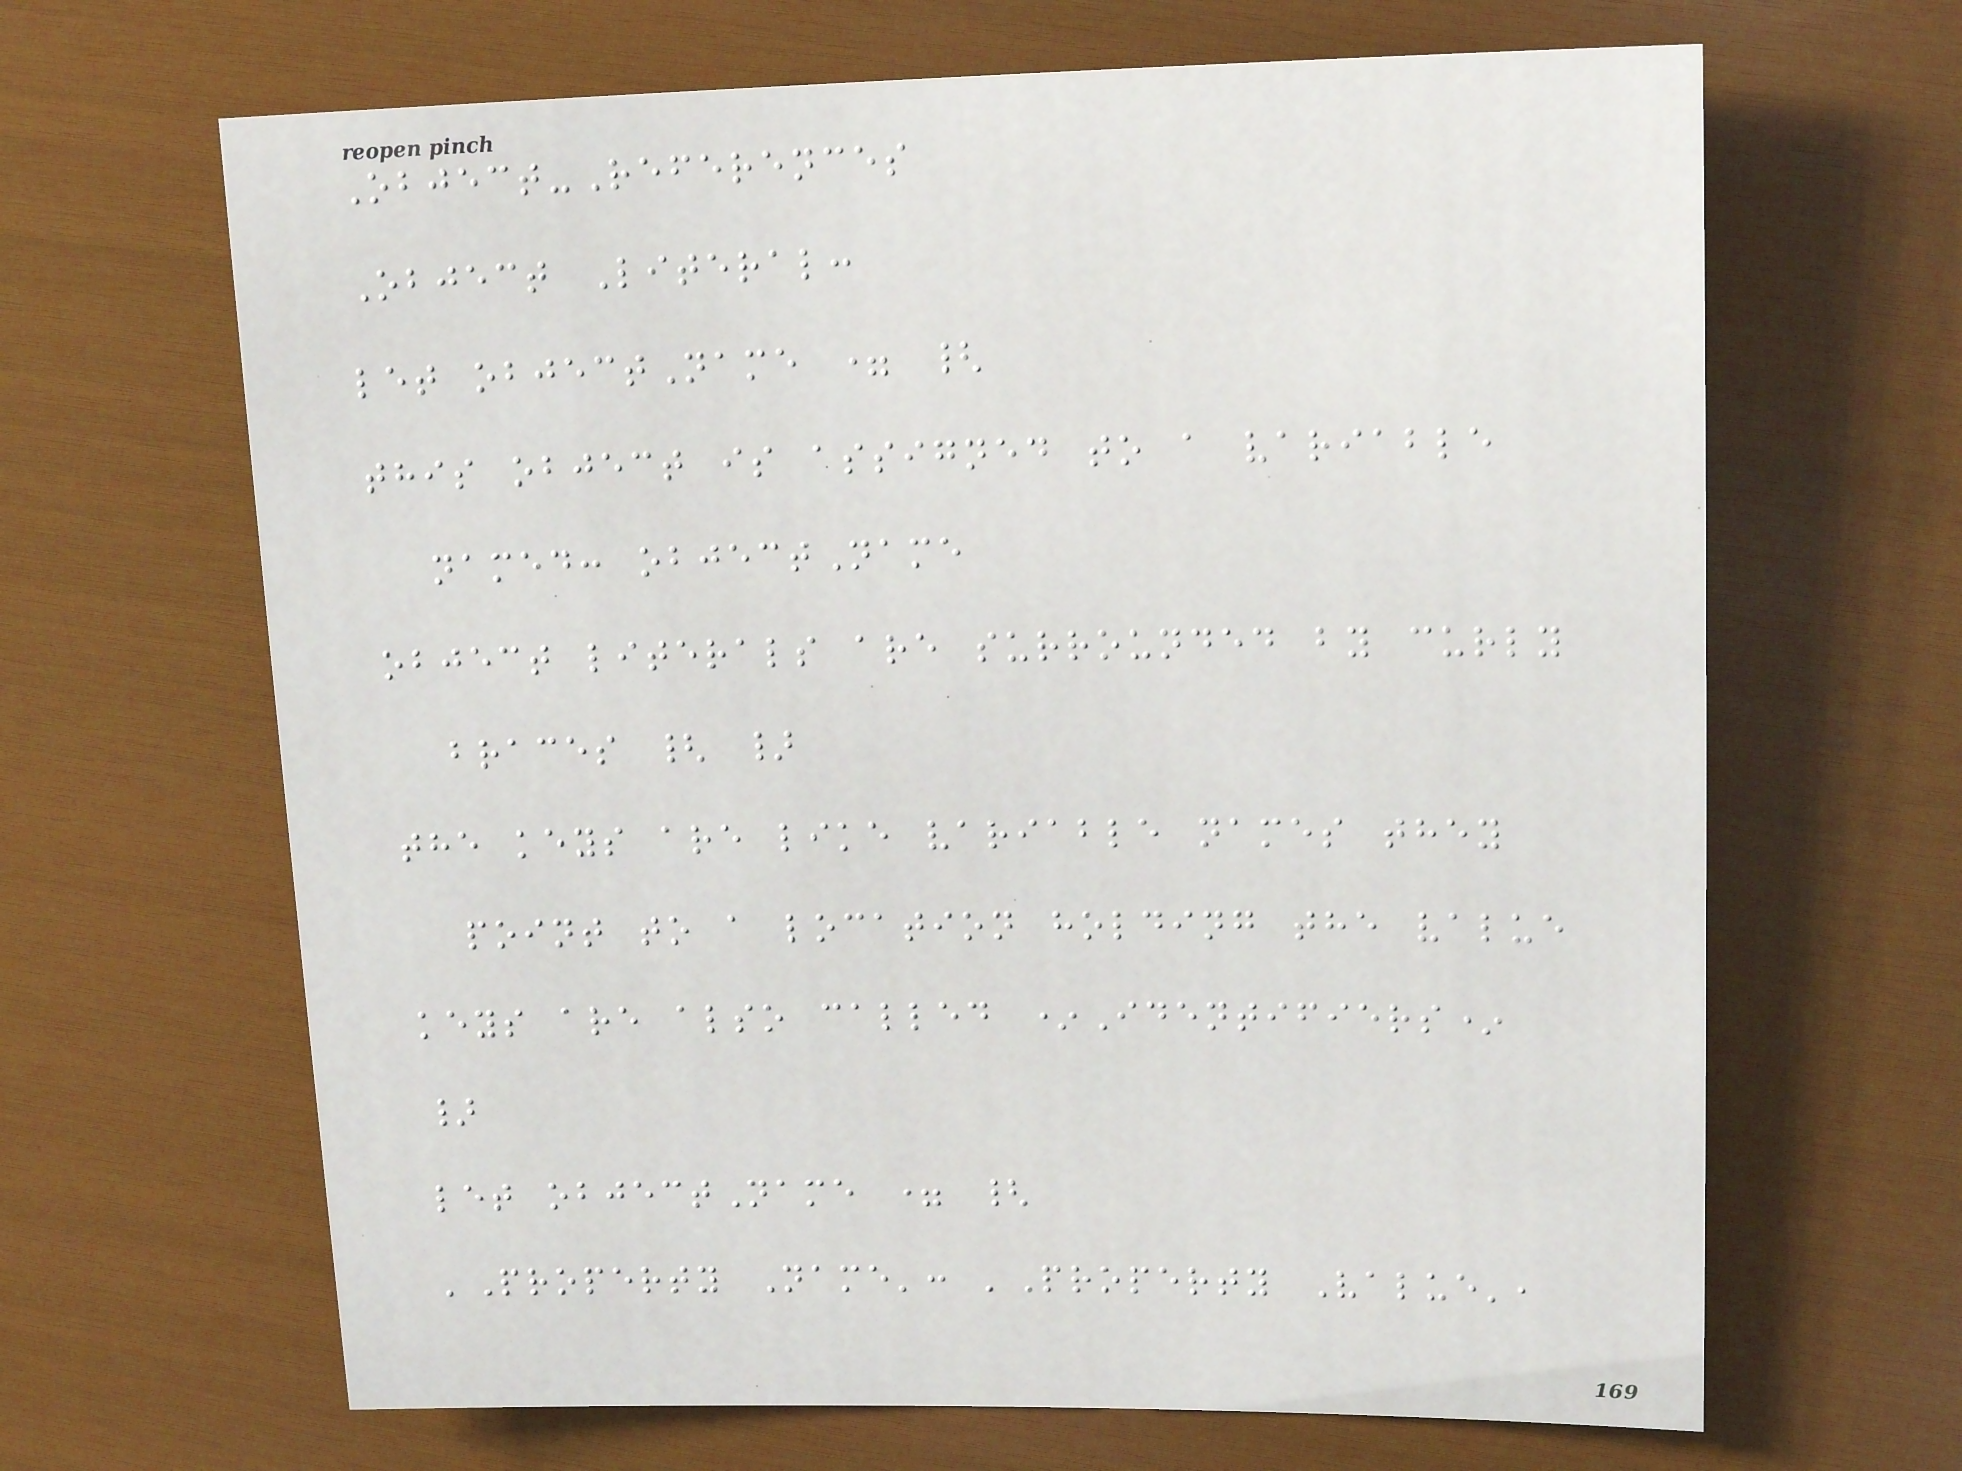Object-References
Object Literal:
let objectName = {
this object is assigned to a variable
named: objectName
object literals are surrounded by curly
braces { }
the keys are like variable names they
point to a location holding the value
keys are also called *Identifiers*
}
let objectName = {
'Property Name': 'Property Value',
